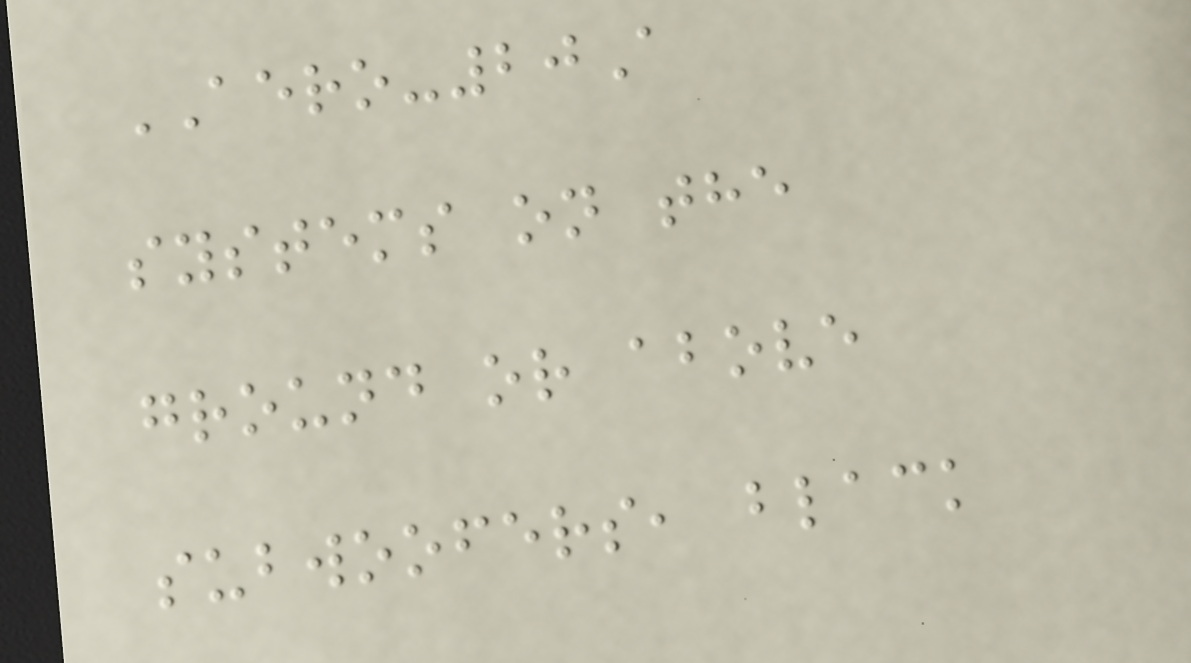AERO-20A
systems on the
ground or above
subwoofers, black
